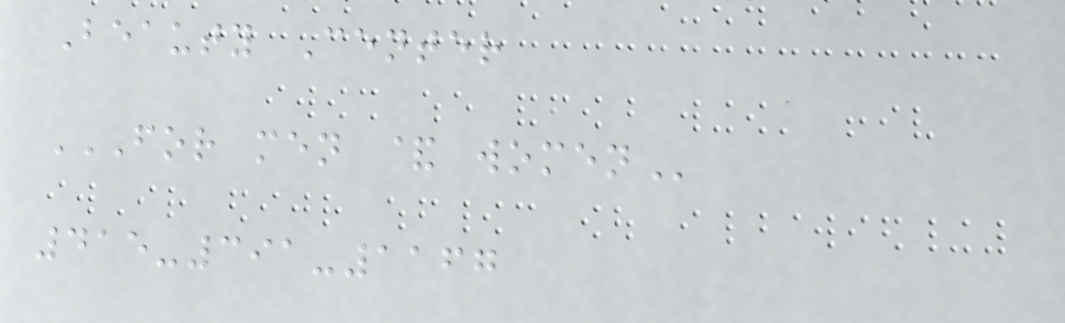Beauty Center
FOR MEN & WOMEN
415-391-1167
